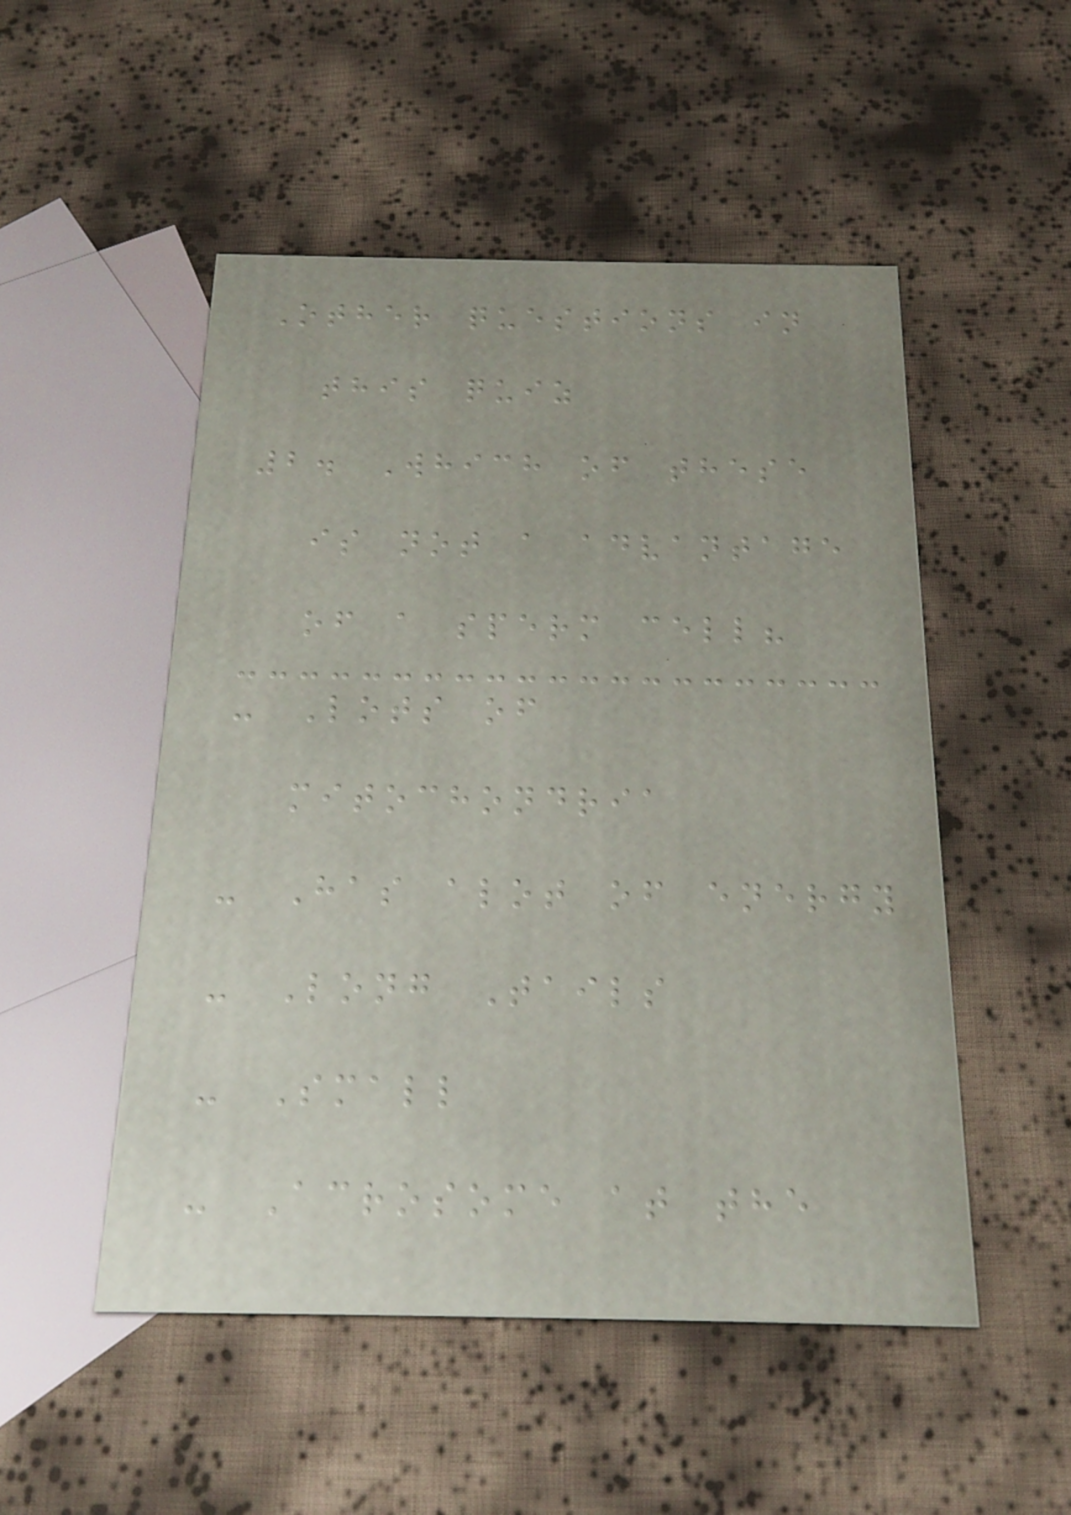Other questions in
this quiz
2. Which of these
is not a advantage
of a sperm cell?
- Lots of
mitochondria
- Has alot of energy
- Long Tails
- Small
- Acrosome at the
